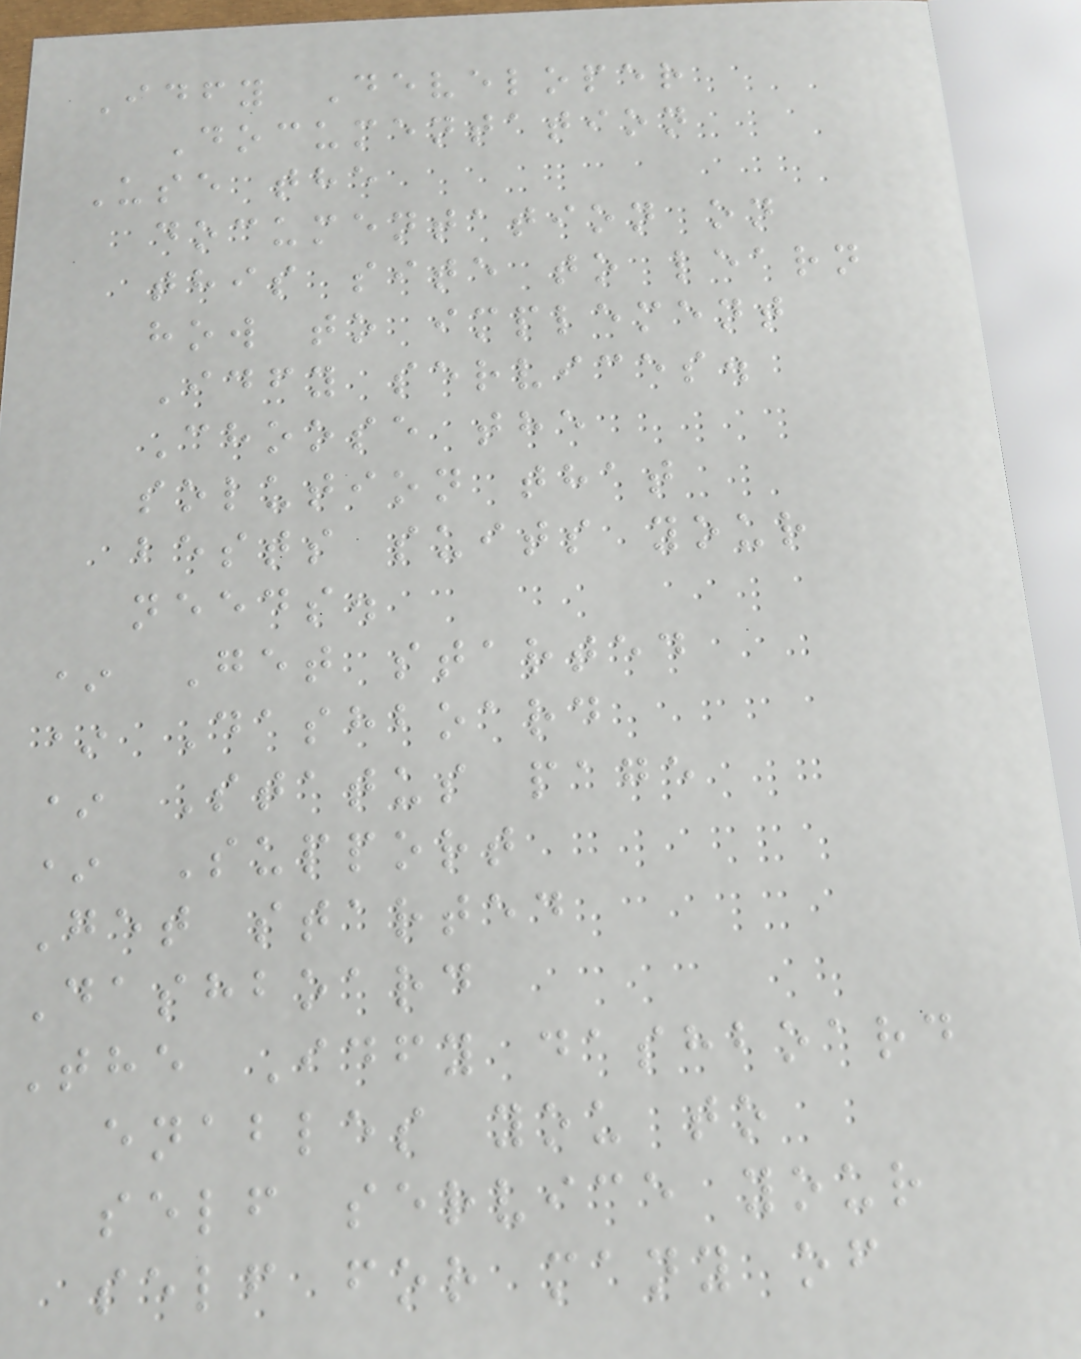Idfy Developer
Documentation
Use the
documentation on
this site to learn
how to implement
Idfy services.
Choose the
solution that
bests suits your
needs.
* Get started
* Dashboard
* Status page
* Support
Get started
Dashboard
The Idfy dashboard
enables you to
self service your
self for many of
